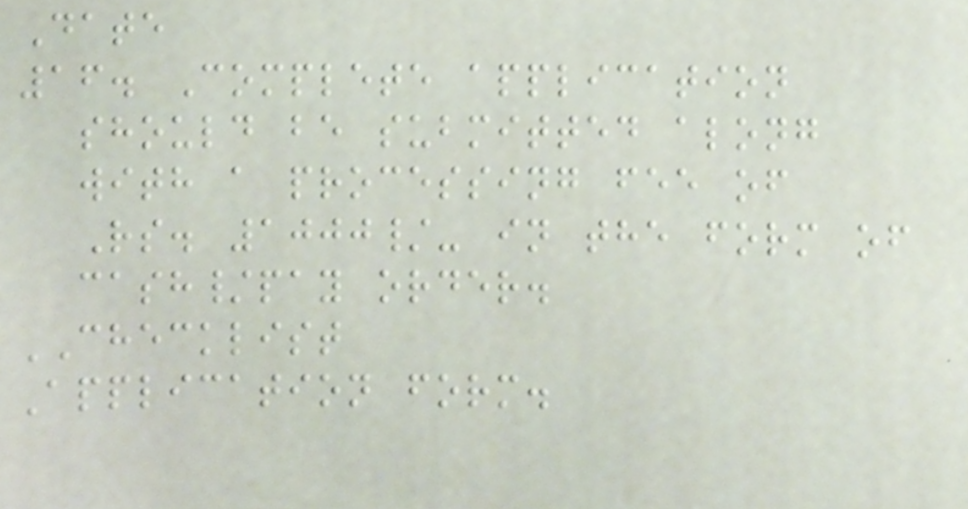Date
16. Complete application
should be submitted along
with a processing fee of
Rs. 1000/- in the form of
cash/pay order.
CHECKLIST
Application form.
